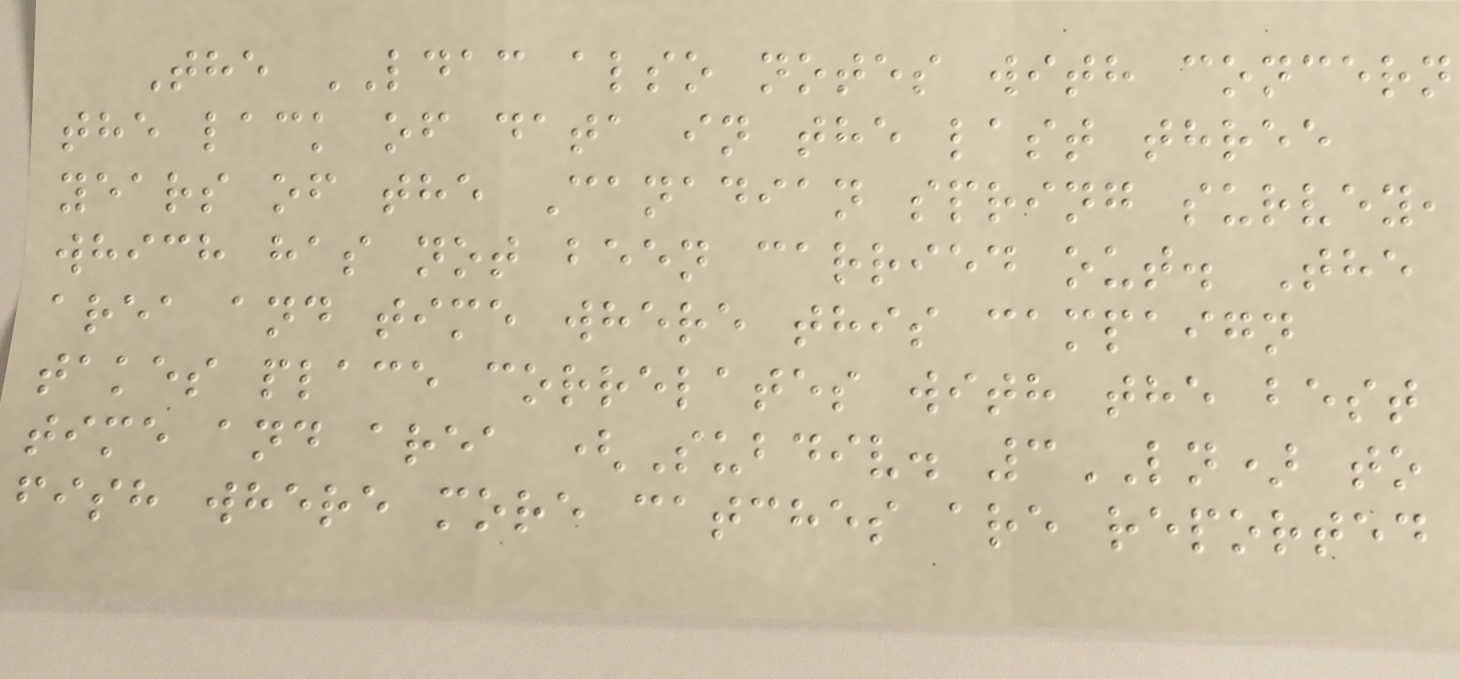The LDAC also notes with concern
the lack of data in the last three
years of the Canadian spring survey,
which has not been carried out. The
area and time where this campaign
takes place correlates with the best
time and area (Subdiv. 3LN) to
fish where more catches are reported
